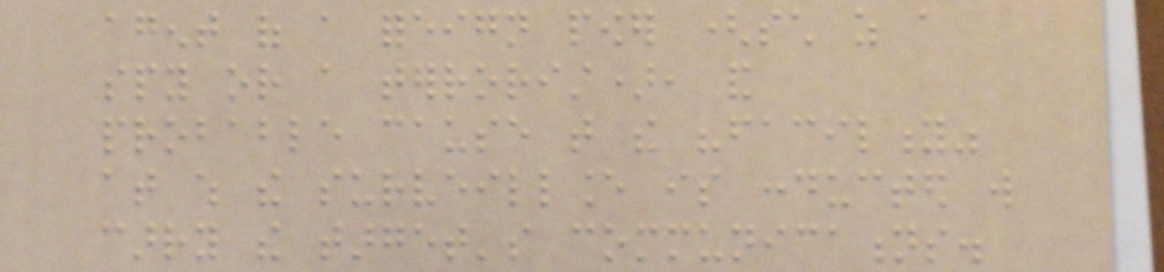agent of a foreign power (such as a
spy or a terrorist), and
probable cause that the "facility"
at which the surveillance is conducted will
carry the target's communications.
